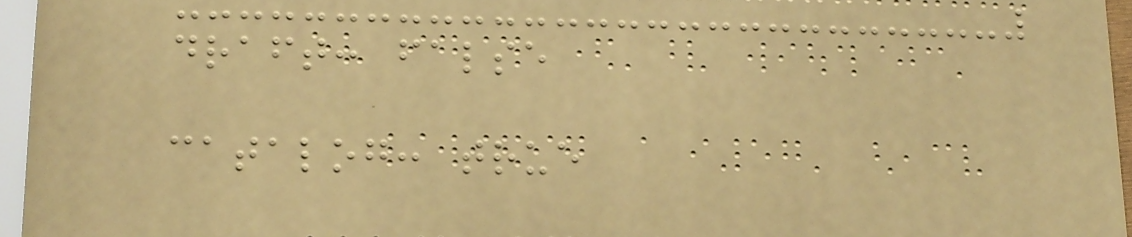draft: false
catalog: true
